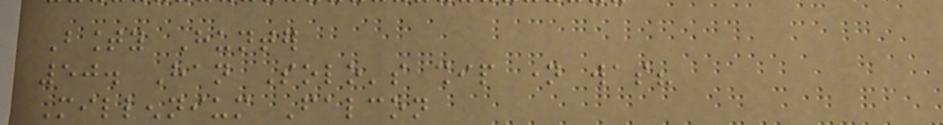Bounty Hunter
50. Han Solo's ship name was?
Millennium Falcon
